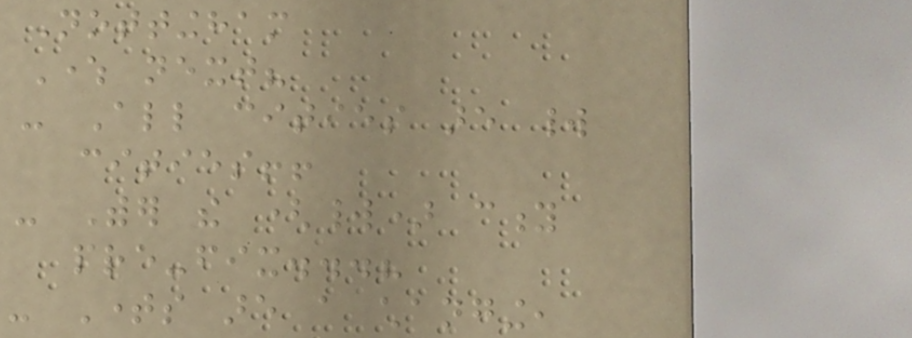Nottingham
Where next?
- All cities are world
cities!!
- Wither the (world) city
pre-fix...?
- Times are a changing,
